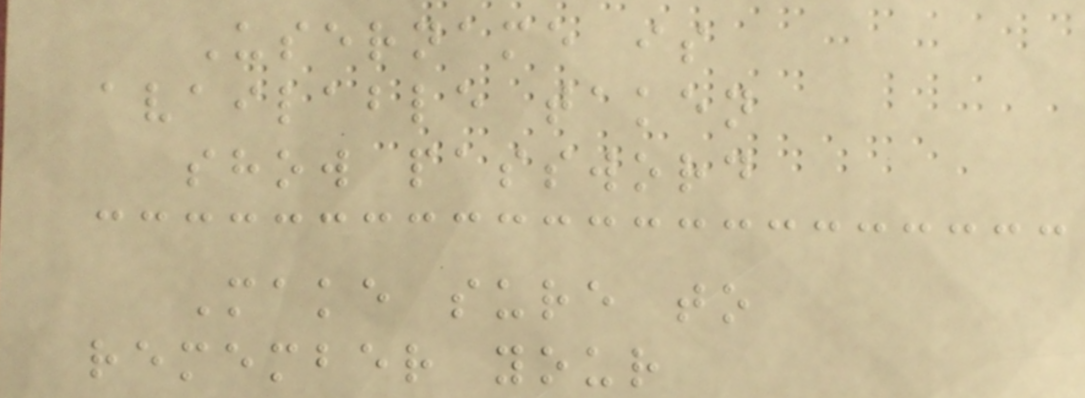Username is
available taken
show password
Make sure to
remember your
